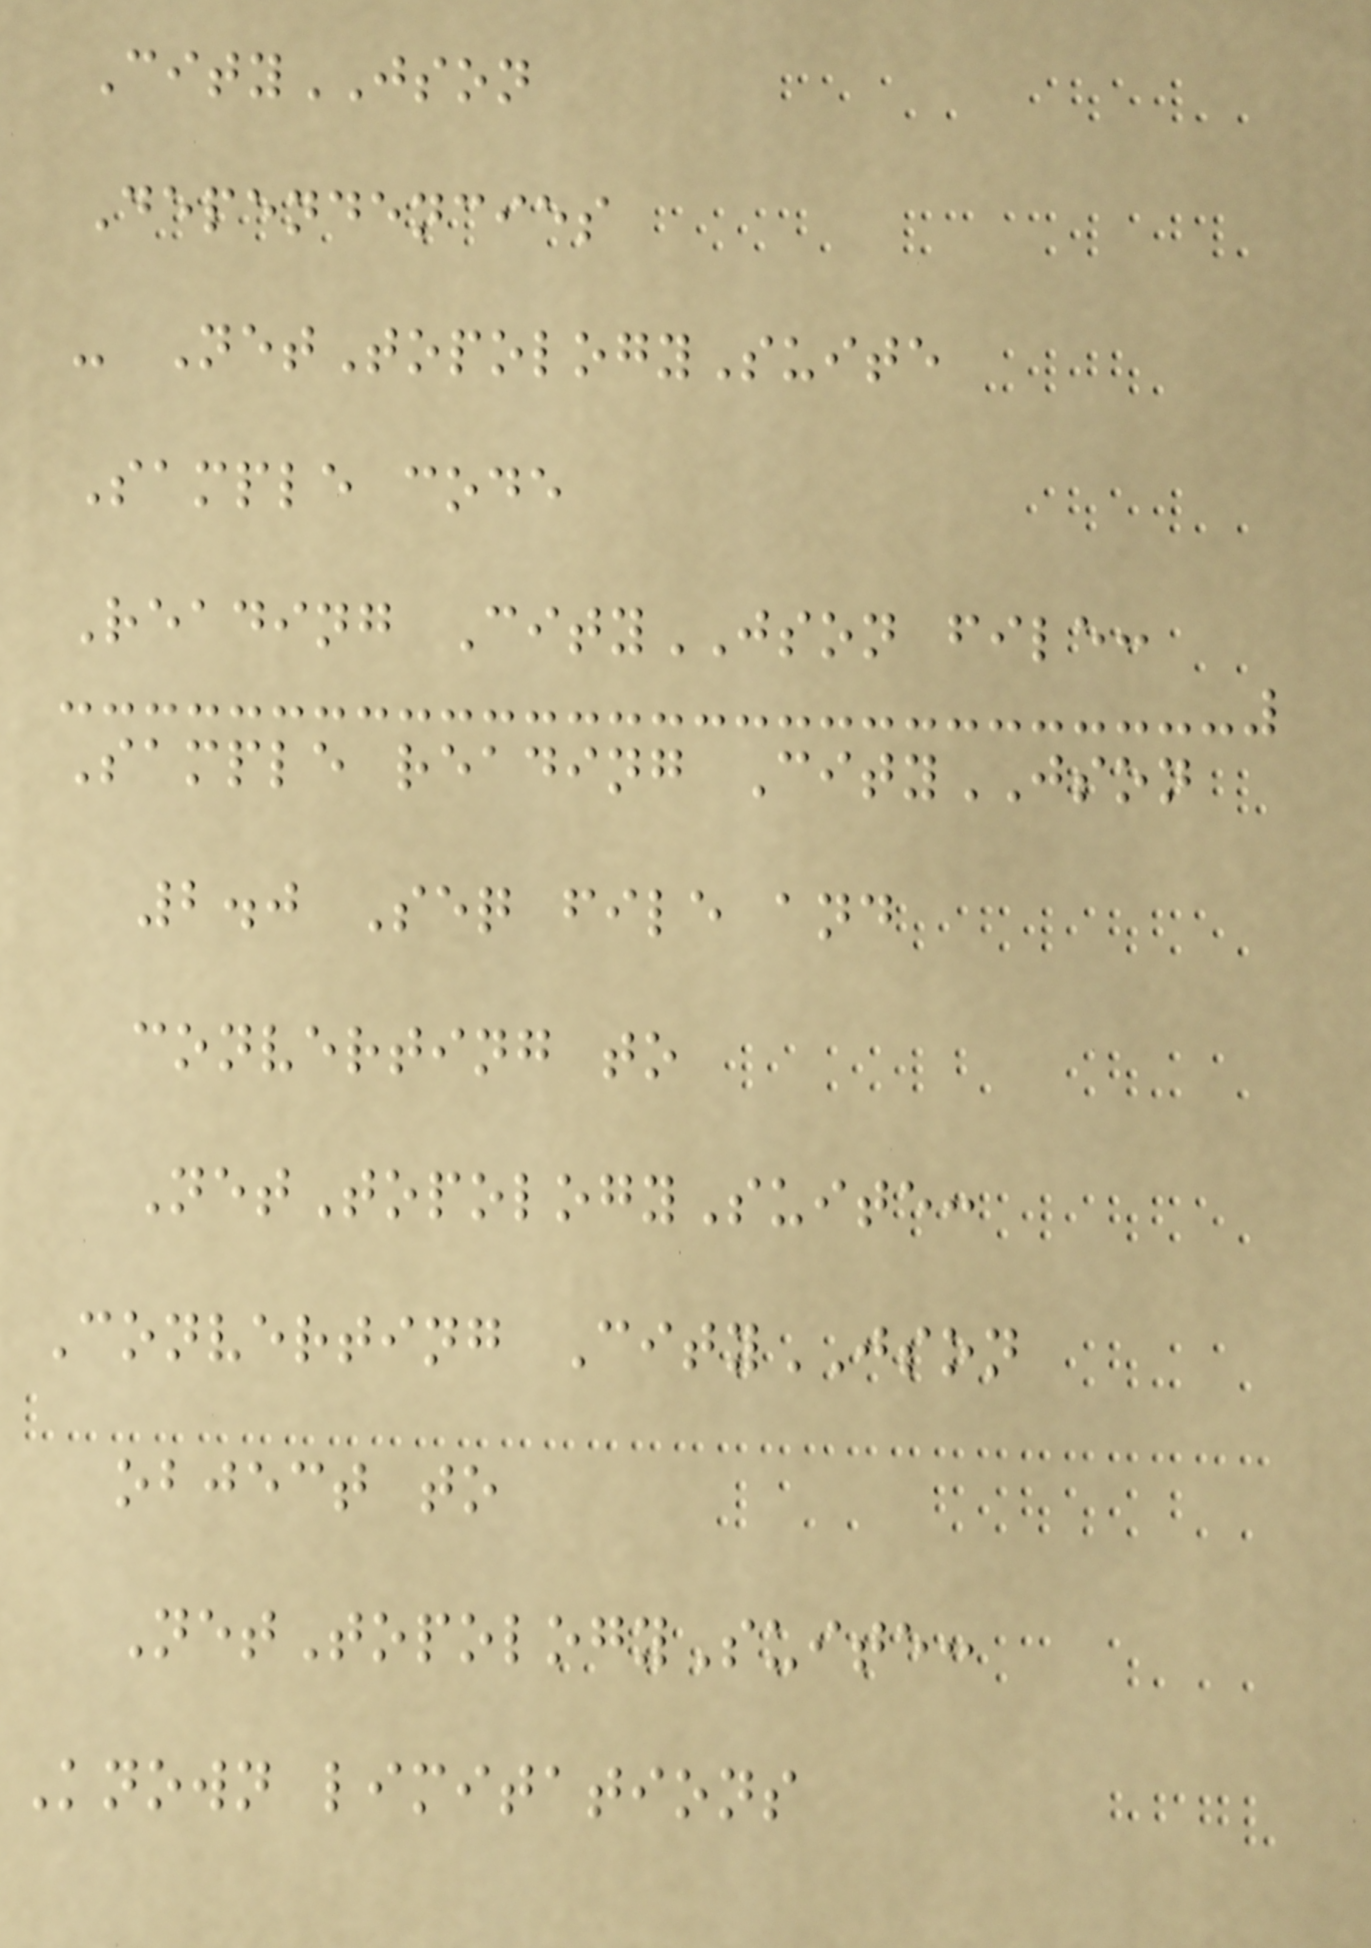CityJSON
Dependencies
- NetTopologySuite
Sample code
Reading CityJSON file:
Sample reading CityJSON
2.0 Seq file and
converting to
NetTopologySuite:
Converting CityJSON
object to
NetTopologySuite:
Known limitations
